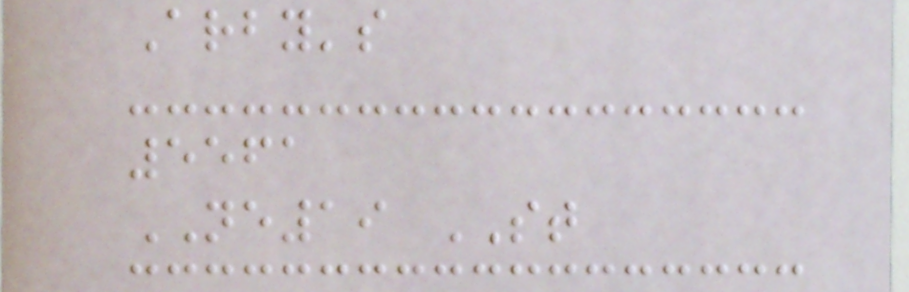Arby's
5561
NE19 ST
